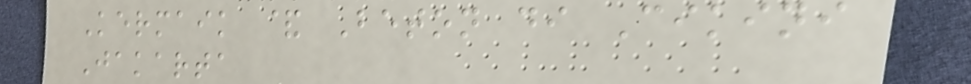Kermaik & Beton di Cikini
Jakarta
